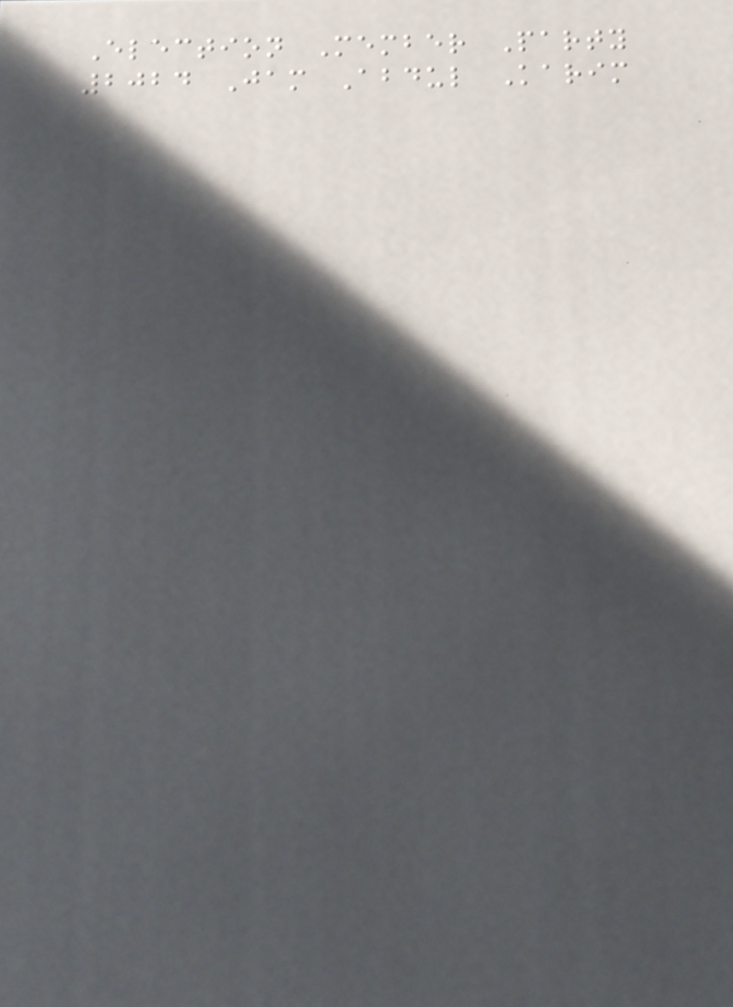Election Member Party
2024 Jam Abdul Karim
